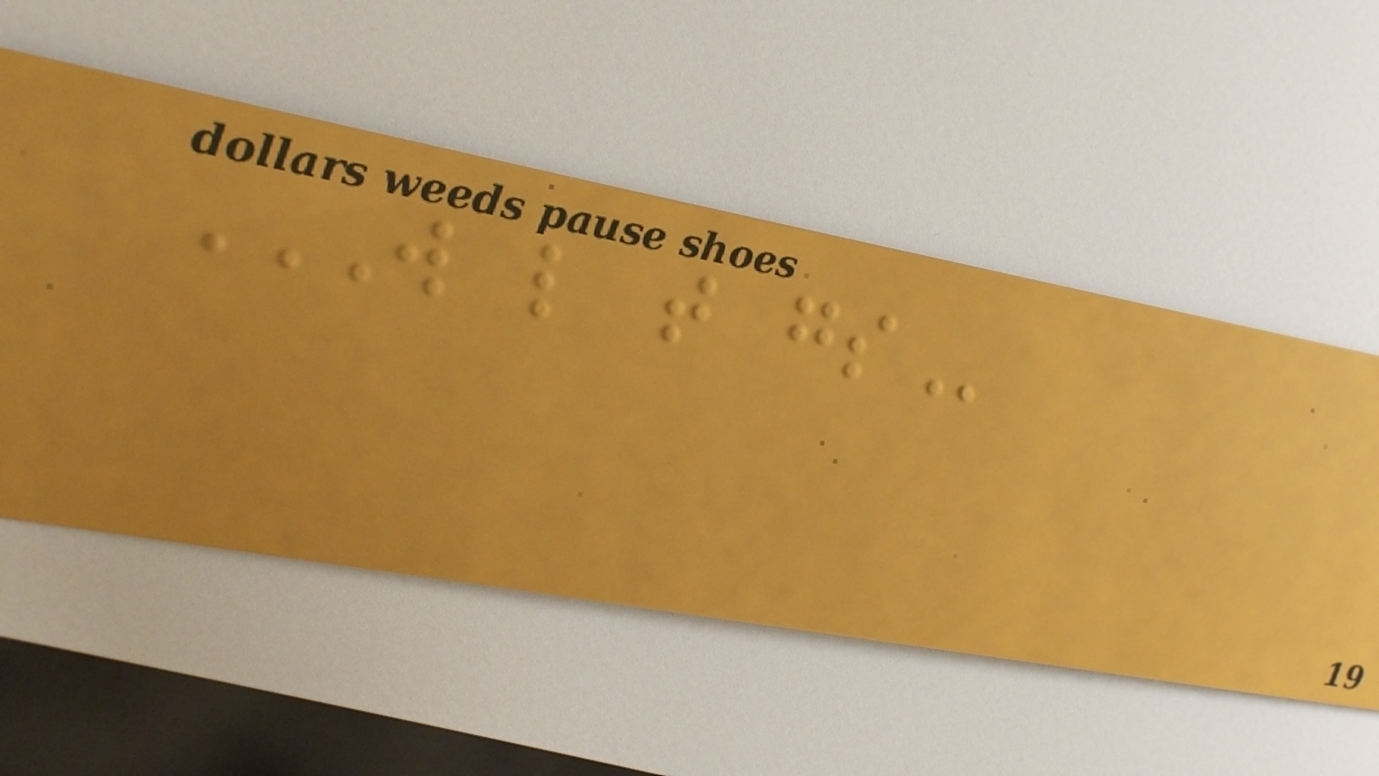W L T GS
